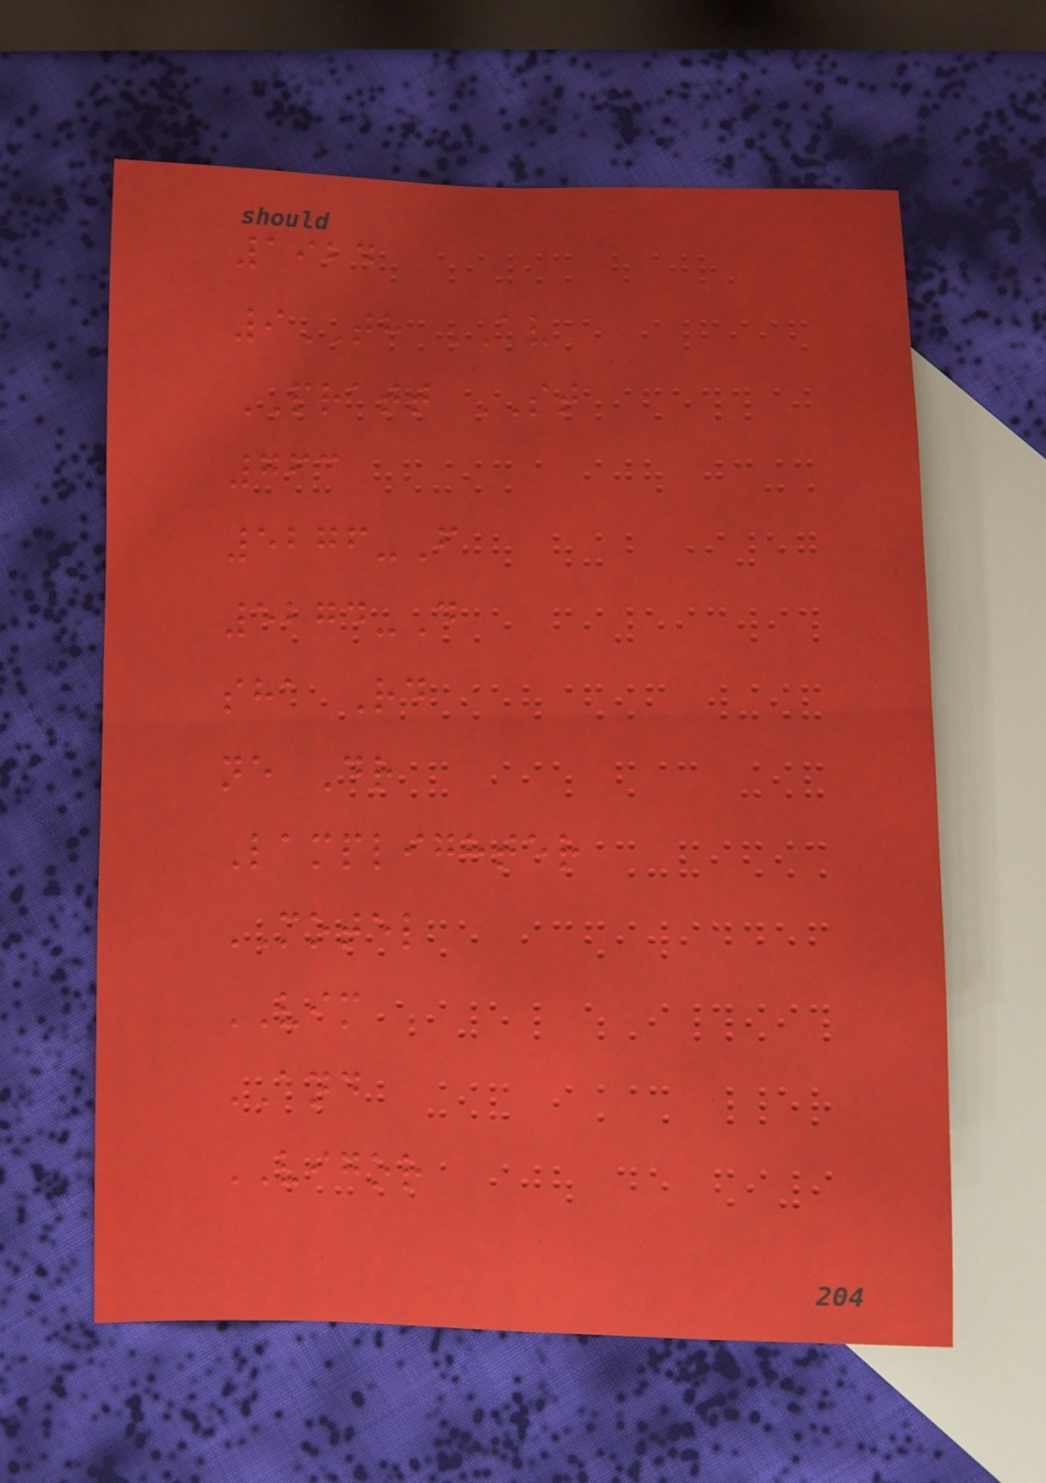1924
9TH AV
PRATT ST
763
5276-F
5274-D
sha Rd
ne Dr
Lamplighter
MOTEL
VIM
AND
VIGOR
